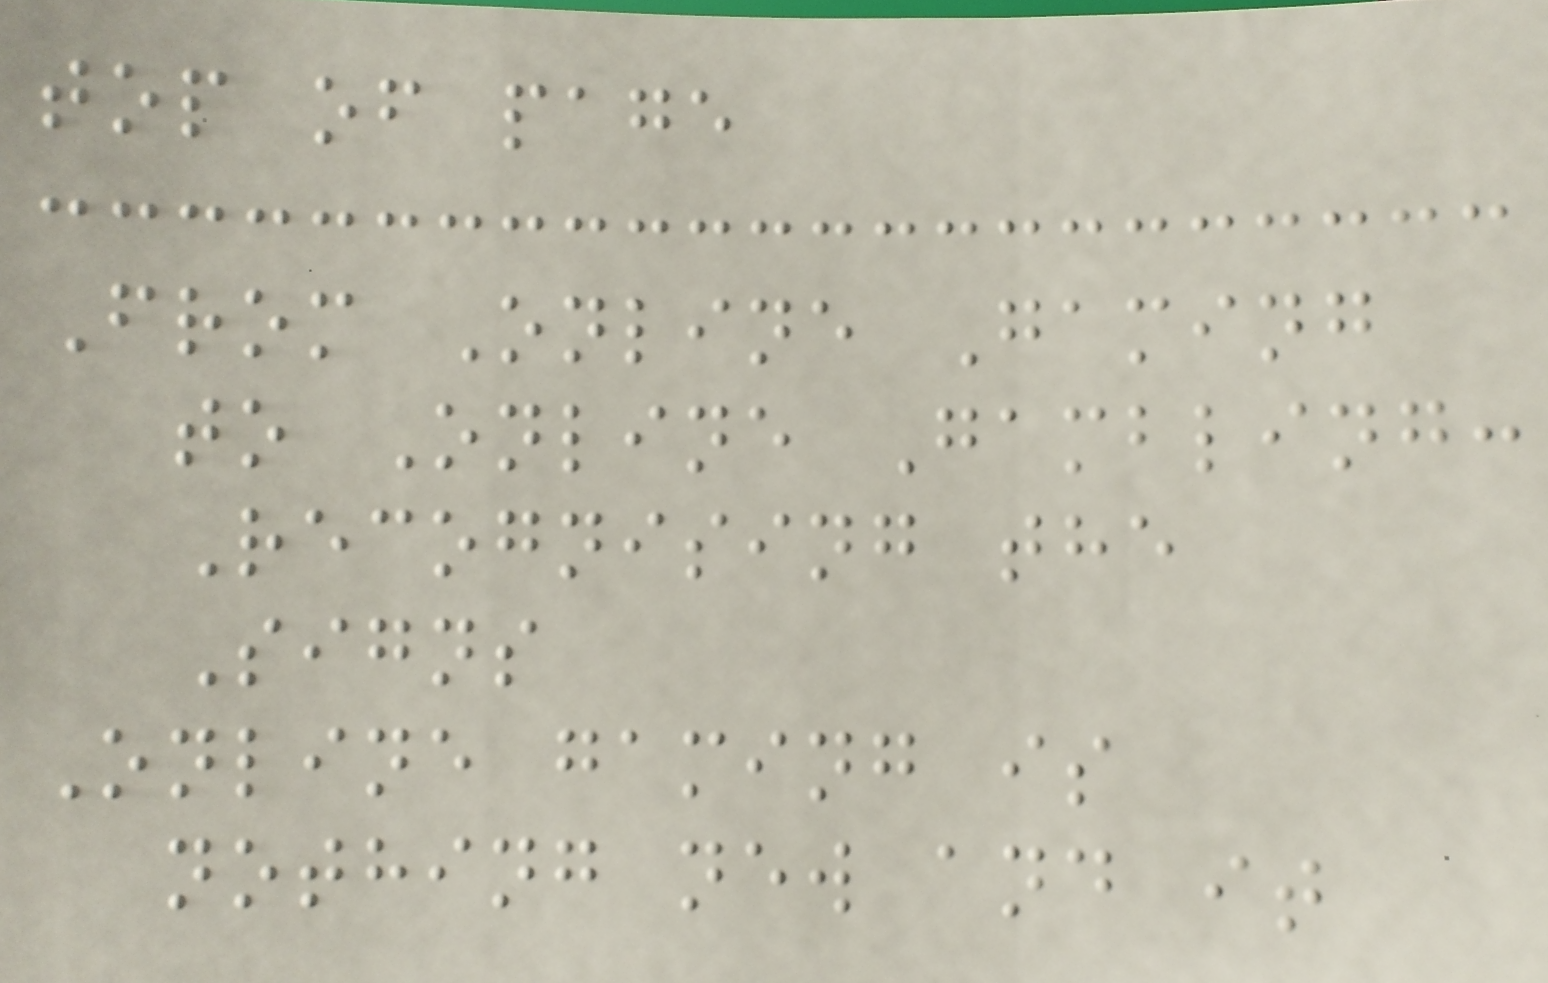top of page
From Online Gaming
to Online Gambling:
Recognising the
Signs
Online gaming is
nothing new and it
